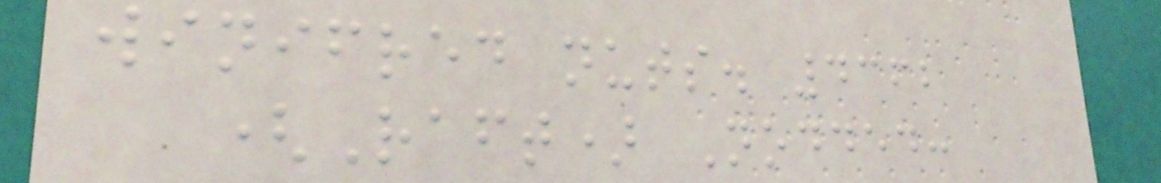winifred nuts. 4362
(Raft) Nodded:
